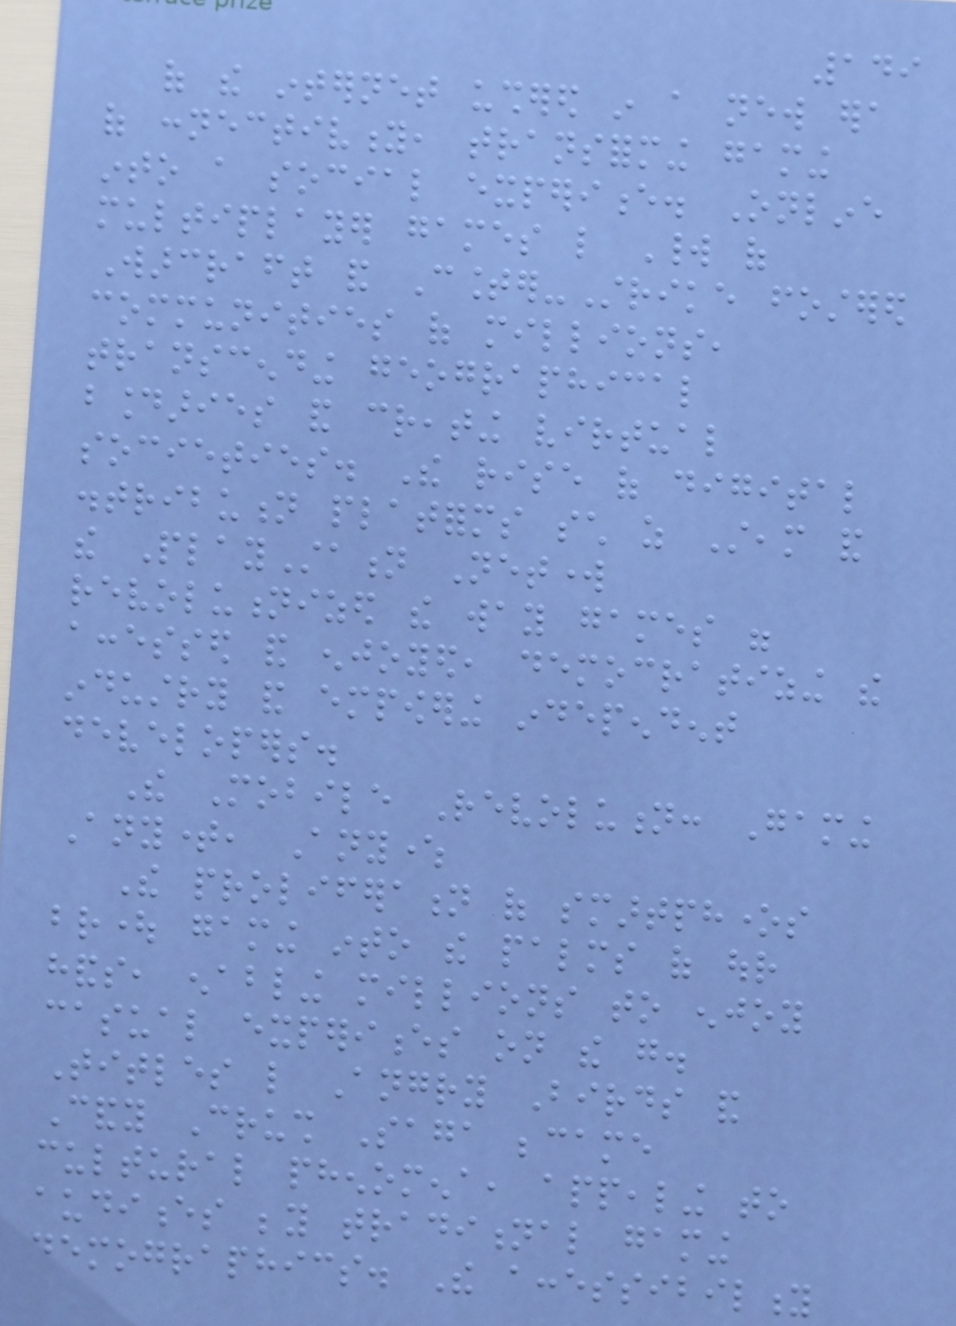149
of the internet ushered in a new era
of connectivity, transforming gaming
into a social experience. Online
multiplayer games like World of
Warcraft and Counter-Strike fostered
communities of millions,
transcending geographical
boundaries and creating virtual
societies. The rise of digital
distribution platforms such as Steam and
the PlayStation Network
revolutionized the way games were
accessed and enjoyed, democratizing the
industry and empowering independent
developers.
The Mobile Revolution: Gaming
Anytime, Anywhere
The proliferation of smartphones
brought gaming into the palms of our
hands, enabling millions to enjoy
casual experiences on the go.
Titles like Angry Birds and
Candy Crush Saga became
cultural phenomena, appealing to
audiences beyond traditional gaming
demographics. The accessibility
